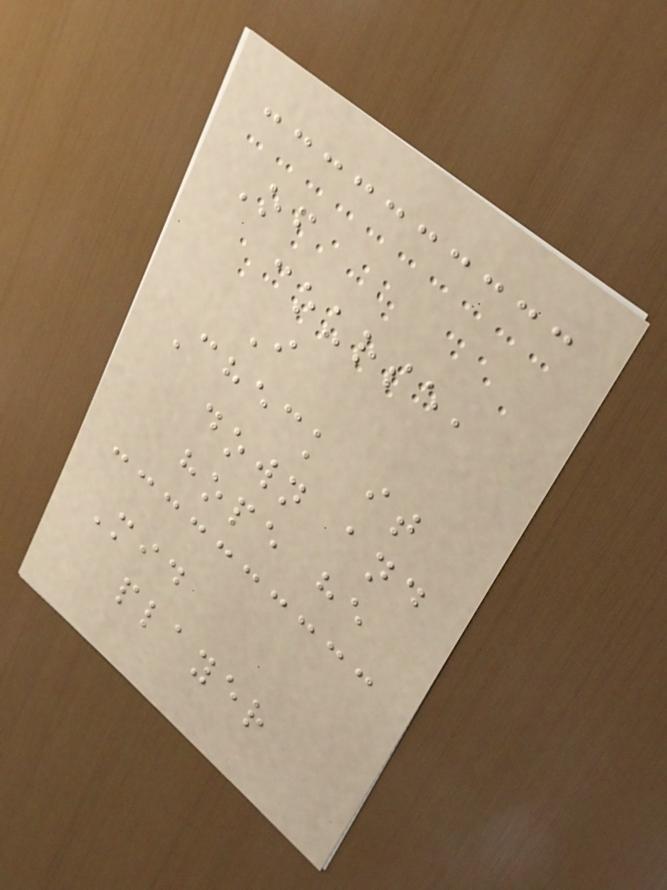Of
course,
I
Check it
down and
hope he
Mid
player
